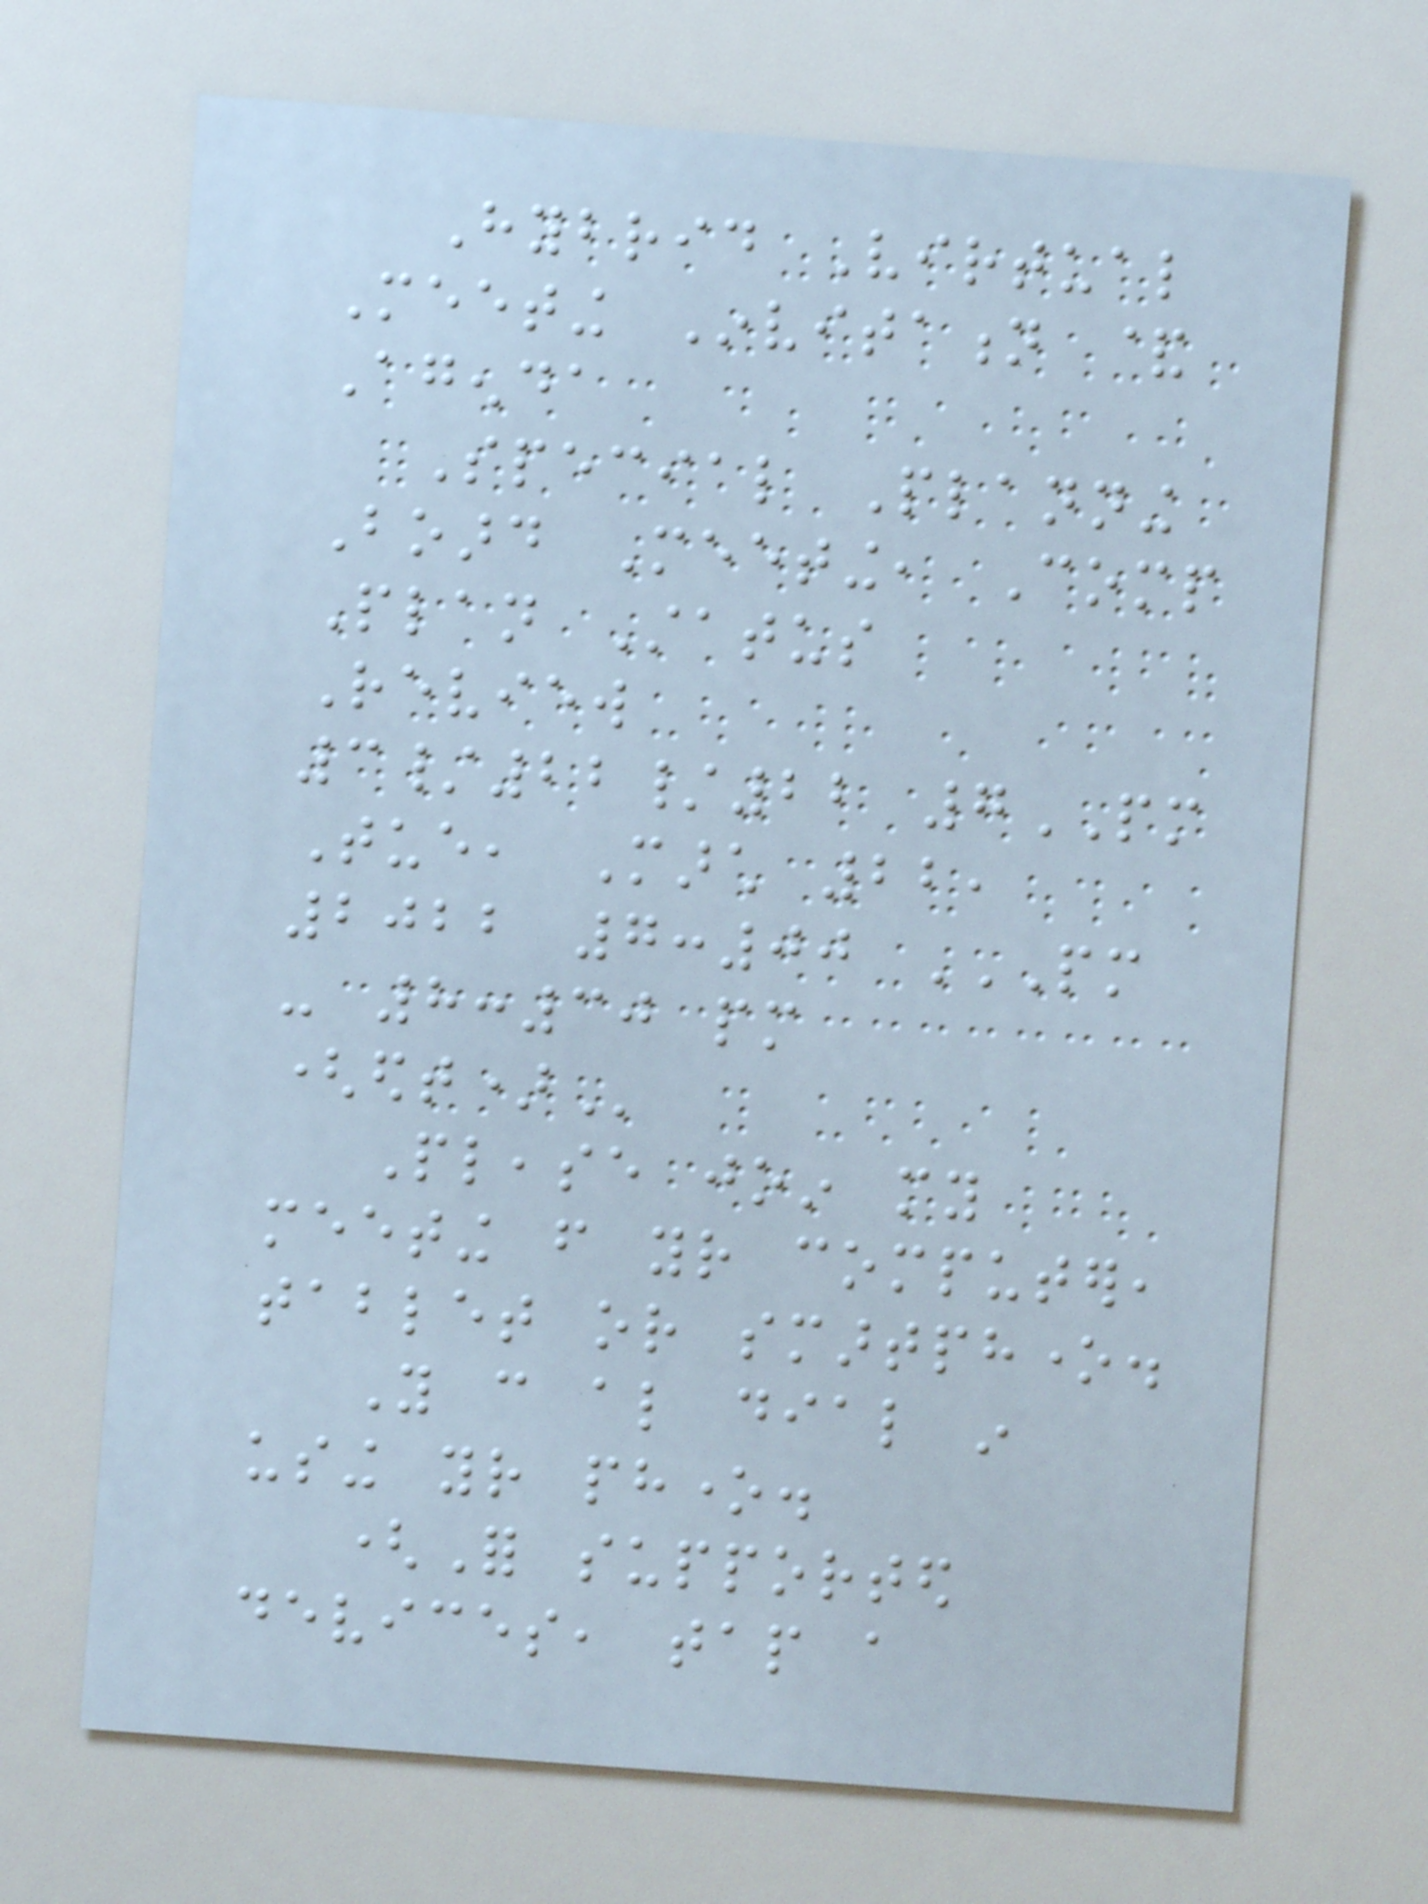Hybrid Virtual
Meeting Invitation &
Agenda
Special Planning
Board Meeting, Comp
Plan Status
Review
3/22/22 7PM
Tue, March 22,
2022 7:00 PM
- 8:30 PM
(EDT)
Please join my
meeting from your computer,
tablet or smartphone.
You can also dial in
using your phone.
(For supported
devices, tap a
